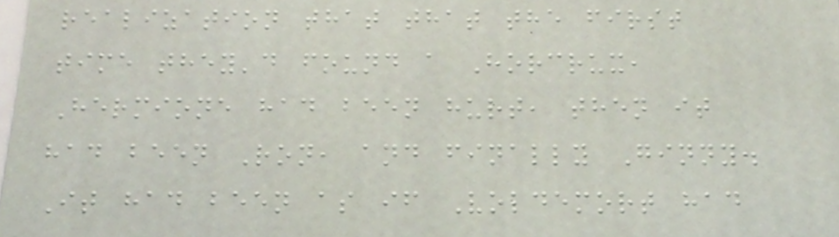realization that that the first
time they'd found a Horcrux,
Hermione had been hurt, then it
had been Ron, and finally Ginny.
It had been as if Voldemort had
